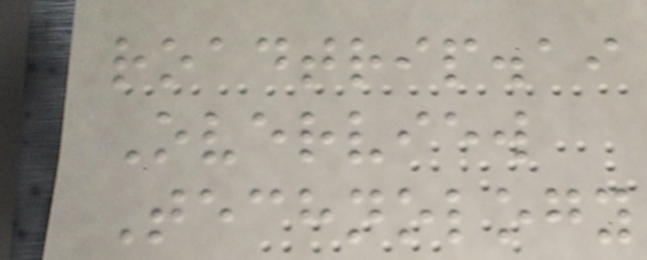roadtrip.ai
Overview
Technology
